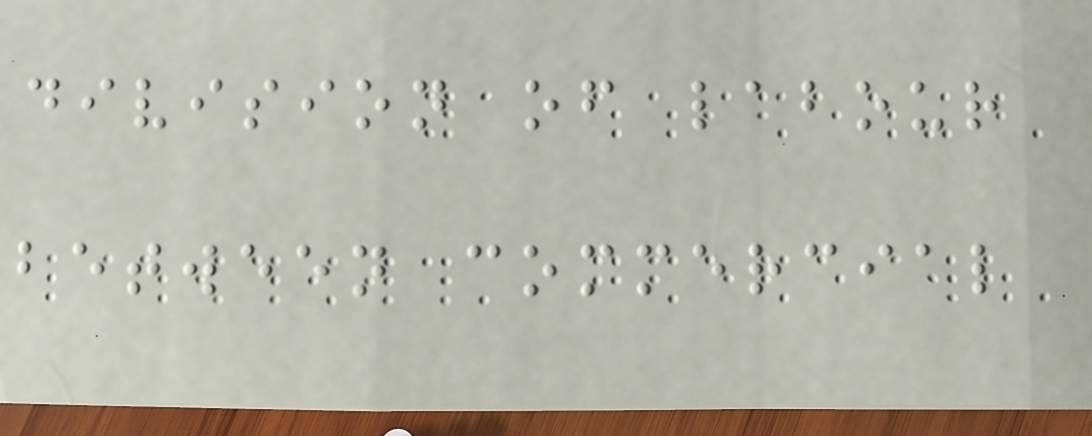division of labour
between commercial
